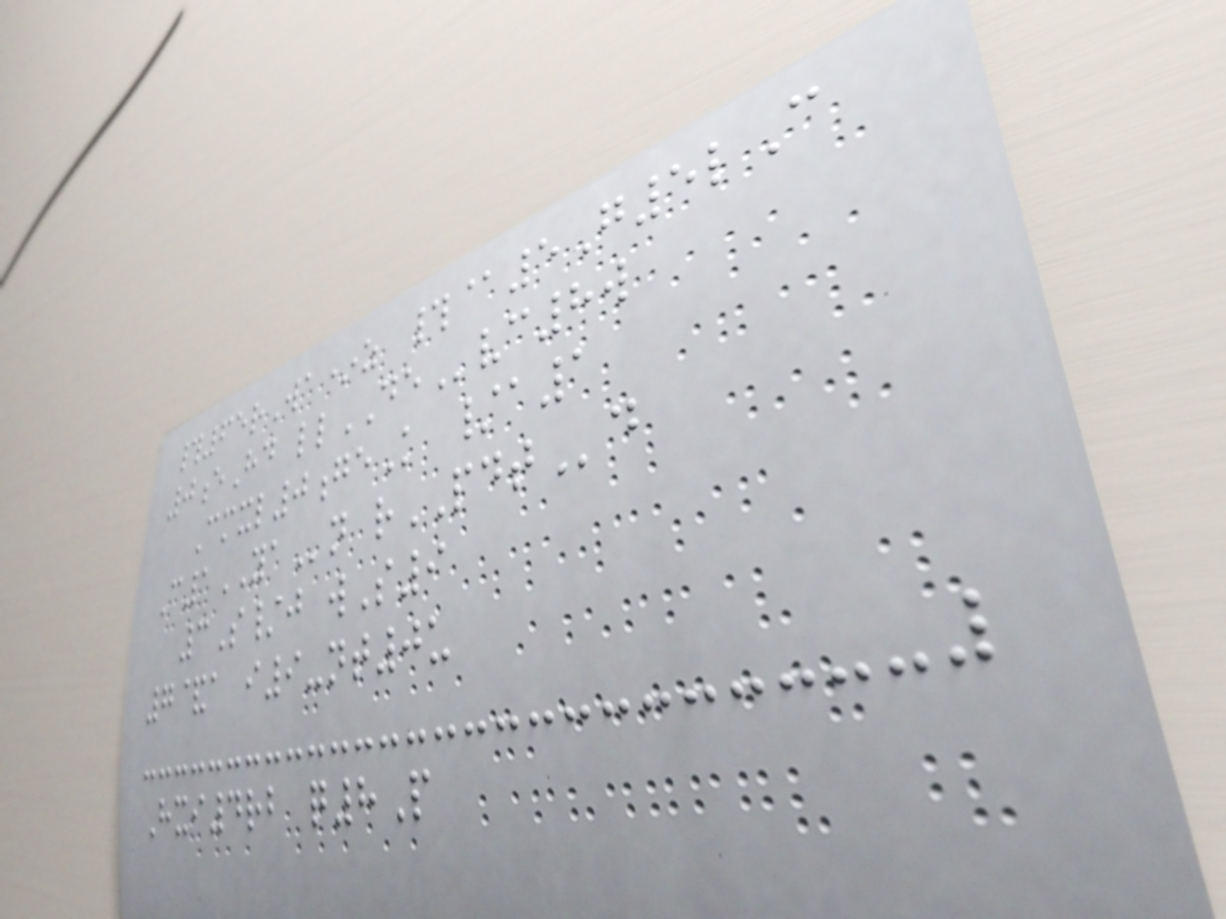#65rWa*z #@5G5lC
0eHd llDEvc8w
Cmxl0geK /a1
C1YAn rPDTd
3S/j wS9
7&a i9-nt0u
Hxi4rb q8P
